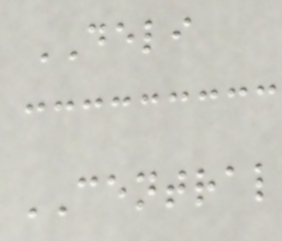DELI
CENTRAL
